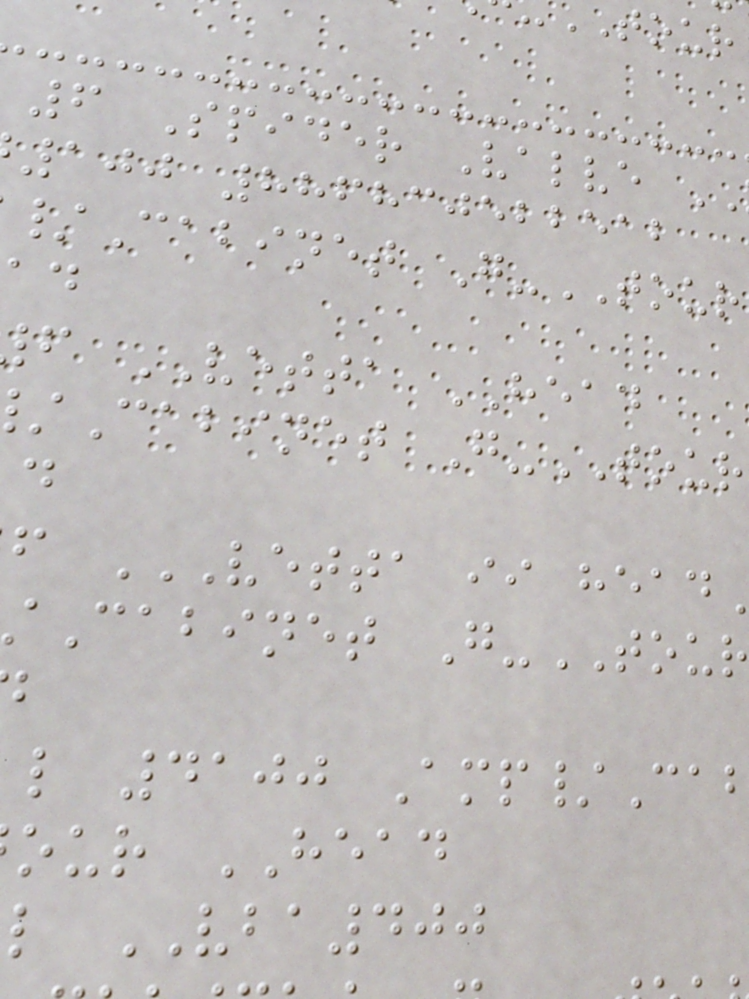6 Spider Valve
100 886830522512
/Cabinet G-TOUR
f VETTA HEAD
Cabinet G-TOUR
Cabinet G-TOUR
l 4100 Amp/Ca
our HEAD
l VBA400
